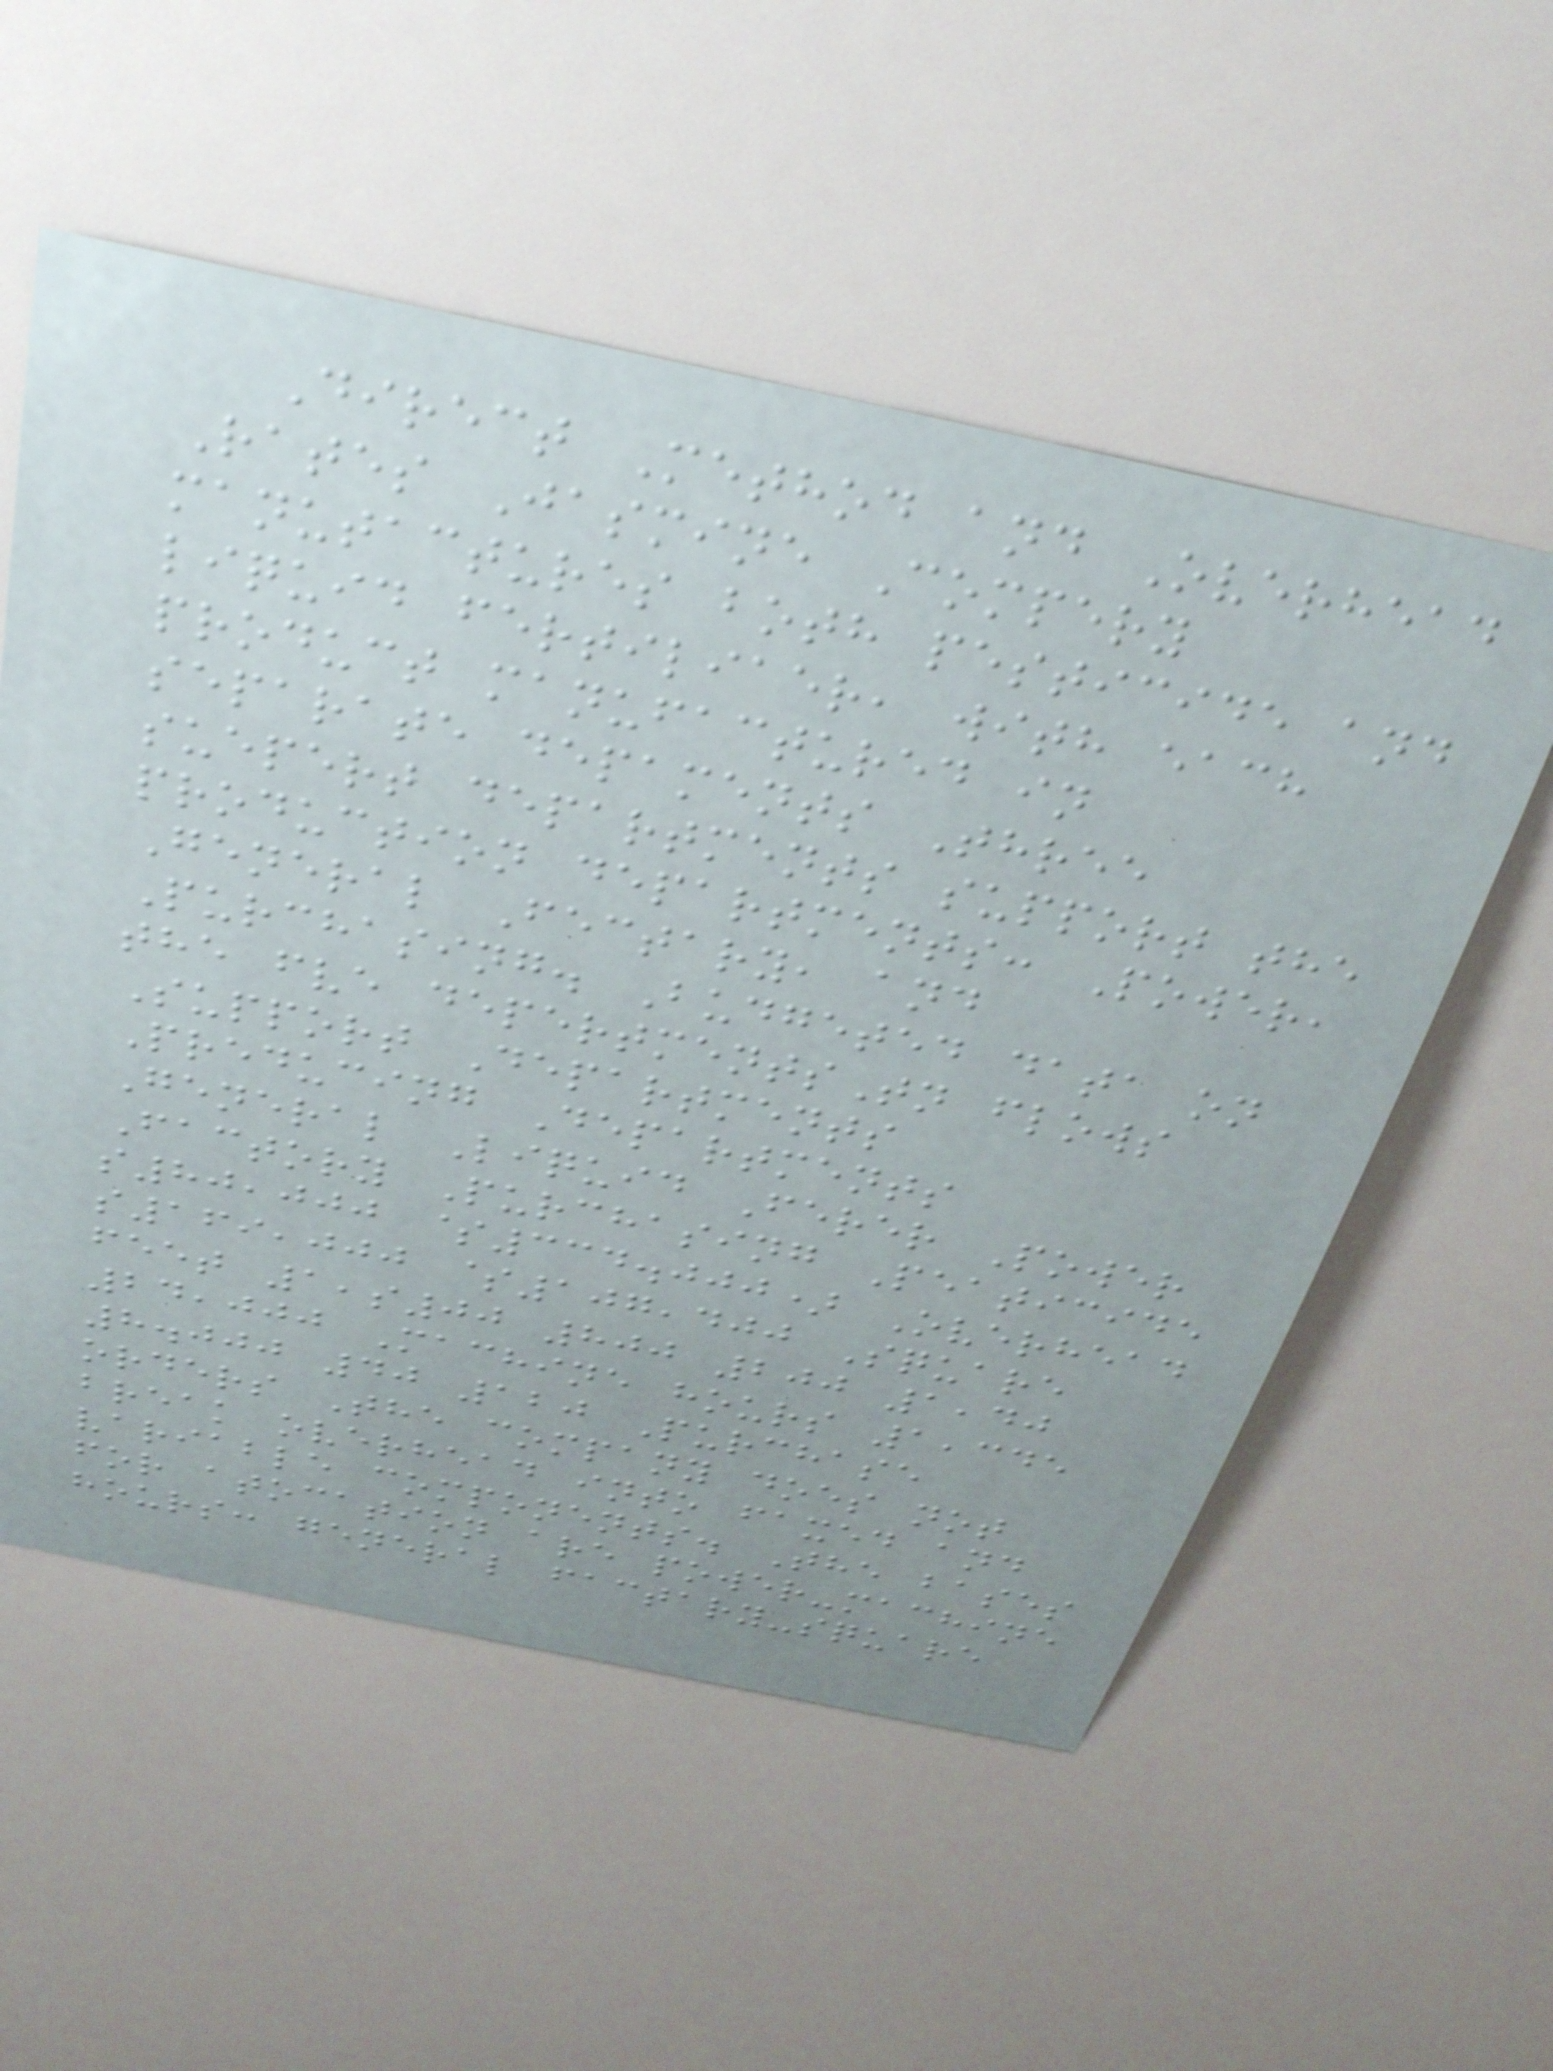Direct Method and Overhead
Rates Jasmine Compery
manutactures both pesticide and
liquid fertiliaer, with each
product manufactured in
separate depaments Three
suepert departments support the
production departments: Power,
General Fectary, and
Purchasing. Budgeted data on
the fve depertmentsTn flows
Support Departments
Preducing Departments
General Liquid Ferer Power
Factory Purchasing Peaticide
s80,000 $334.000) Overhead
s169,000 $107,400 Square
feet 1,s00 800 200 1,40
24,000 Machine hours 1,345
8.000 40 120 Purchase
orders The company does not
break overhead into faxed and
variable components. The bases
for atocation are power-machine
hours: general factary-square
